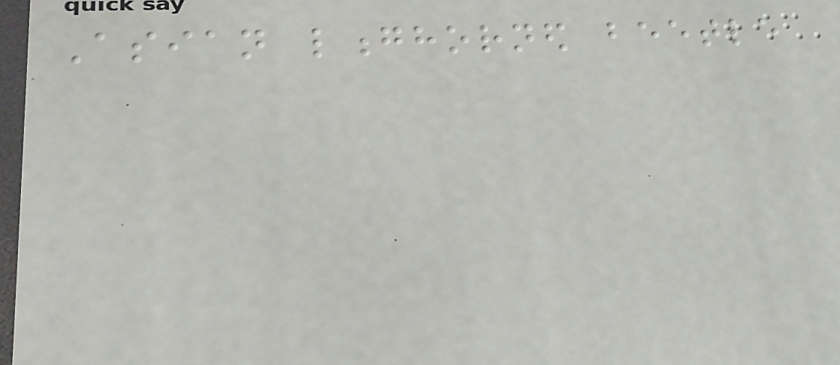Asian longhorned beetle
